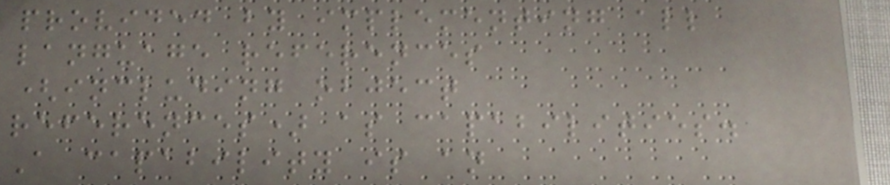provided by implementing all
language references
(including object
references) as capabilities.
A capability is an
